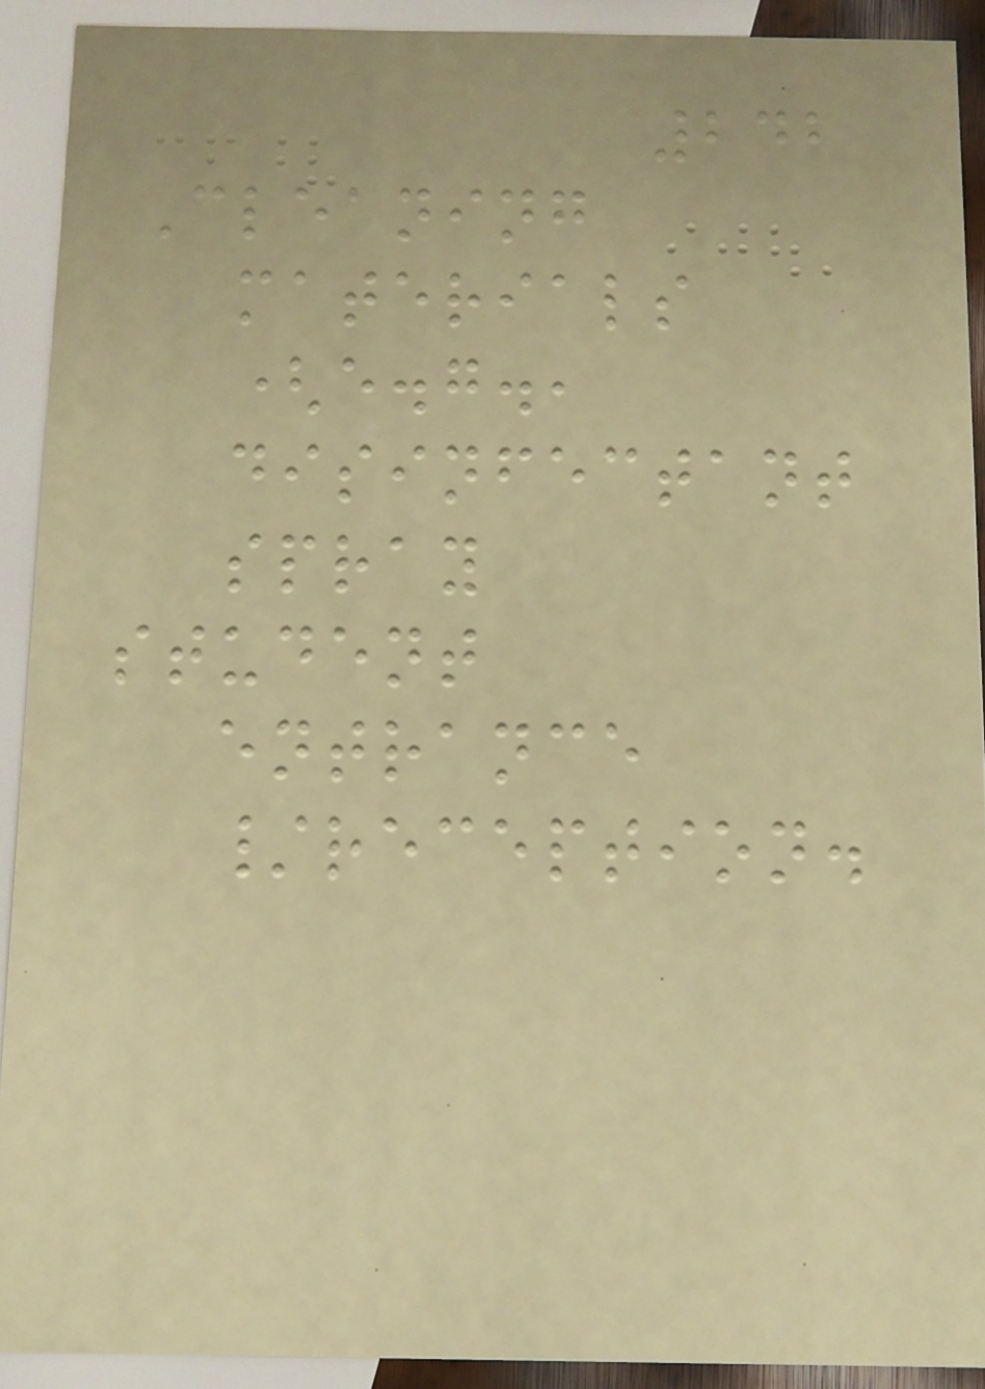242
Cleaning
materials
(e.g.,
disinfectant
spray
student
entrance
/reception.
